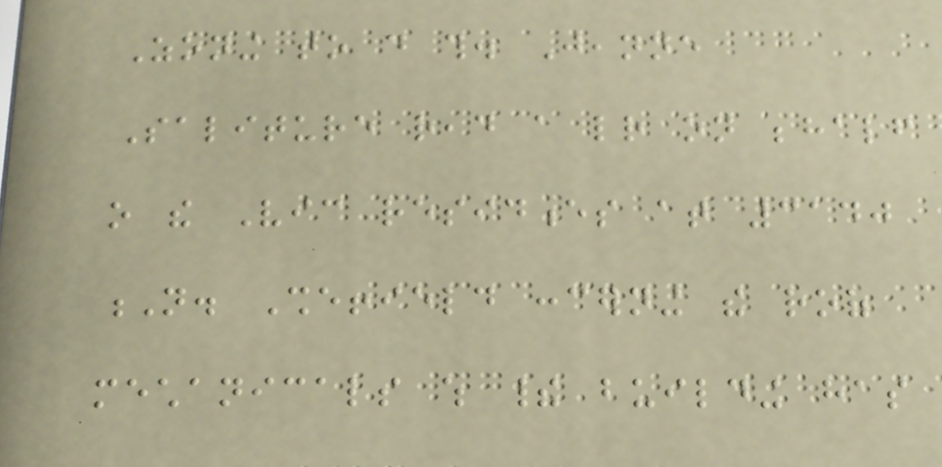Zoning to do this. Jeanne
Saliture read a letter on behalf
o the Vic residences at 3140
N. Sheffield concerning the roof
mechanicals which their building has
